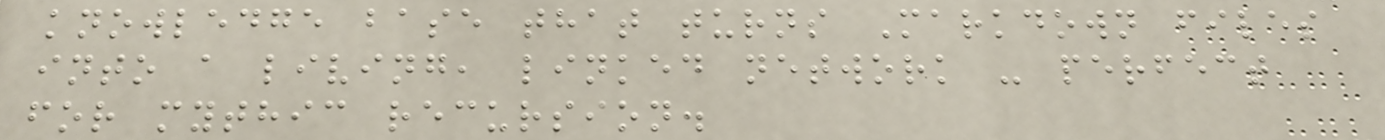knowledge base that turns Markdown files
into a living, linked network - perfect
for mythic recursion.
